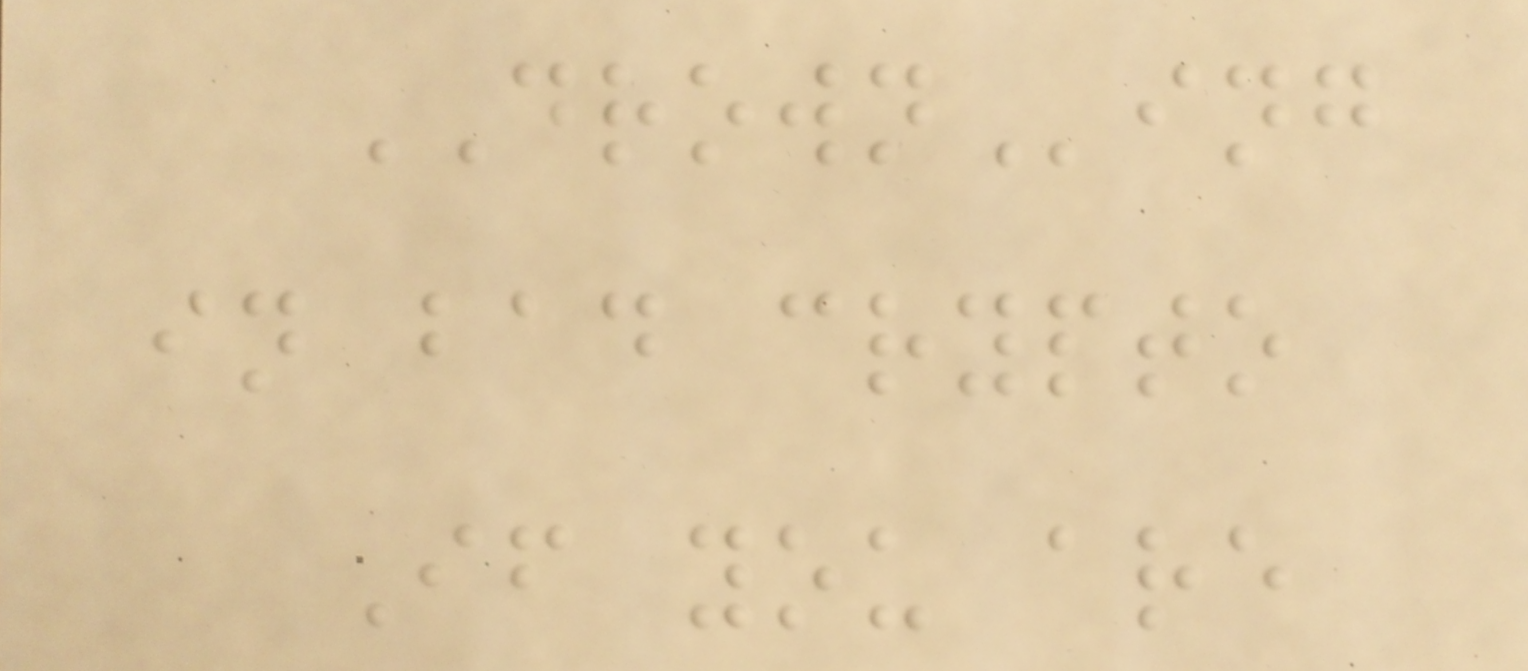DROWNing
in bad crypto
If you are
